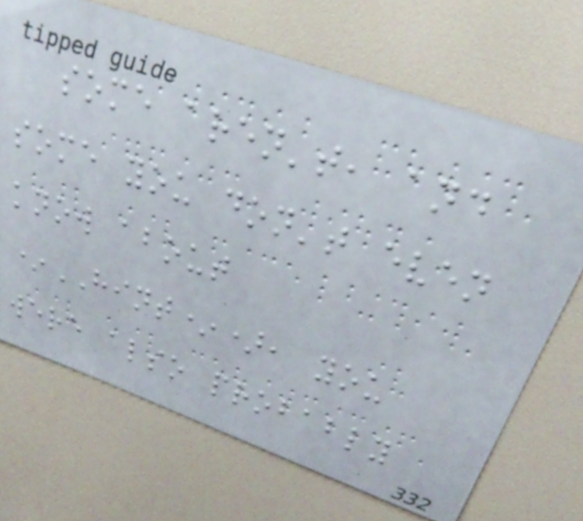some aren't, and
some you don't even
know about
*HINT*), you
were also probably
